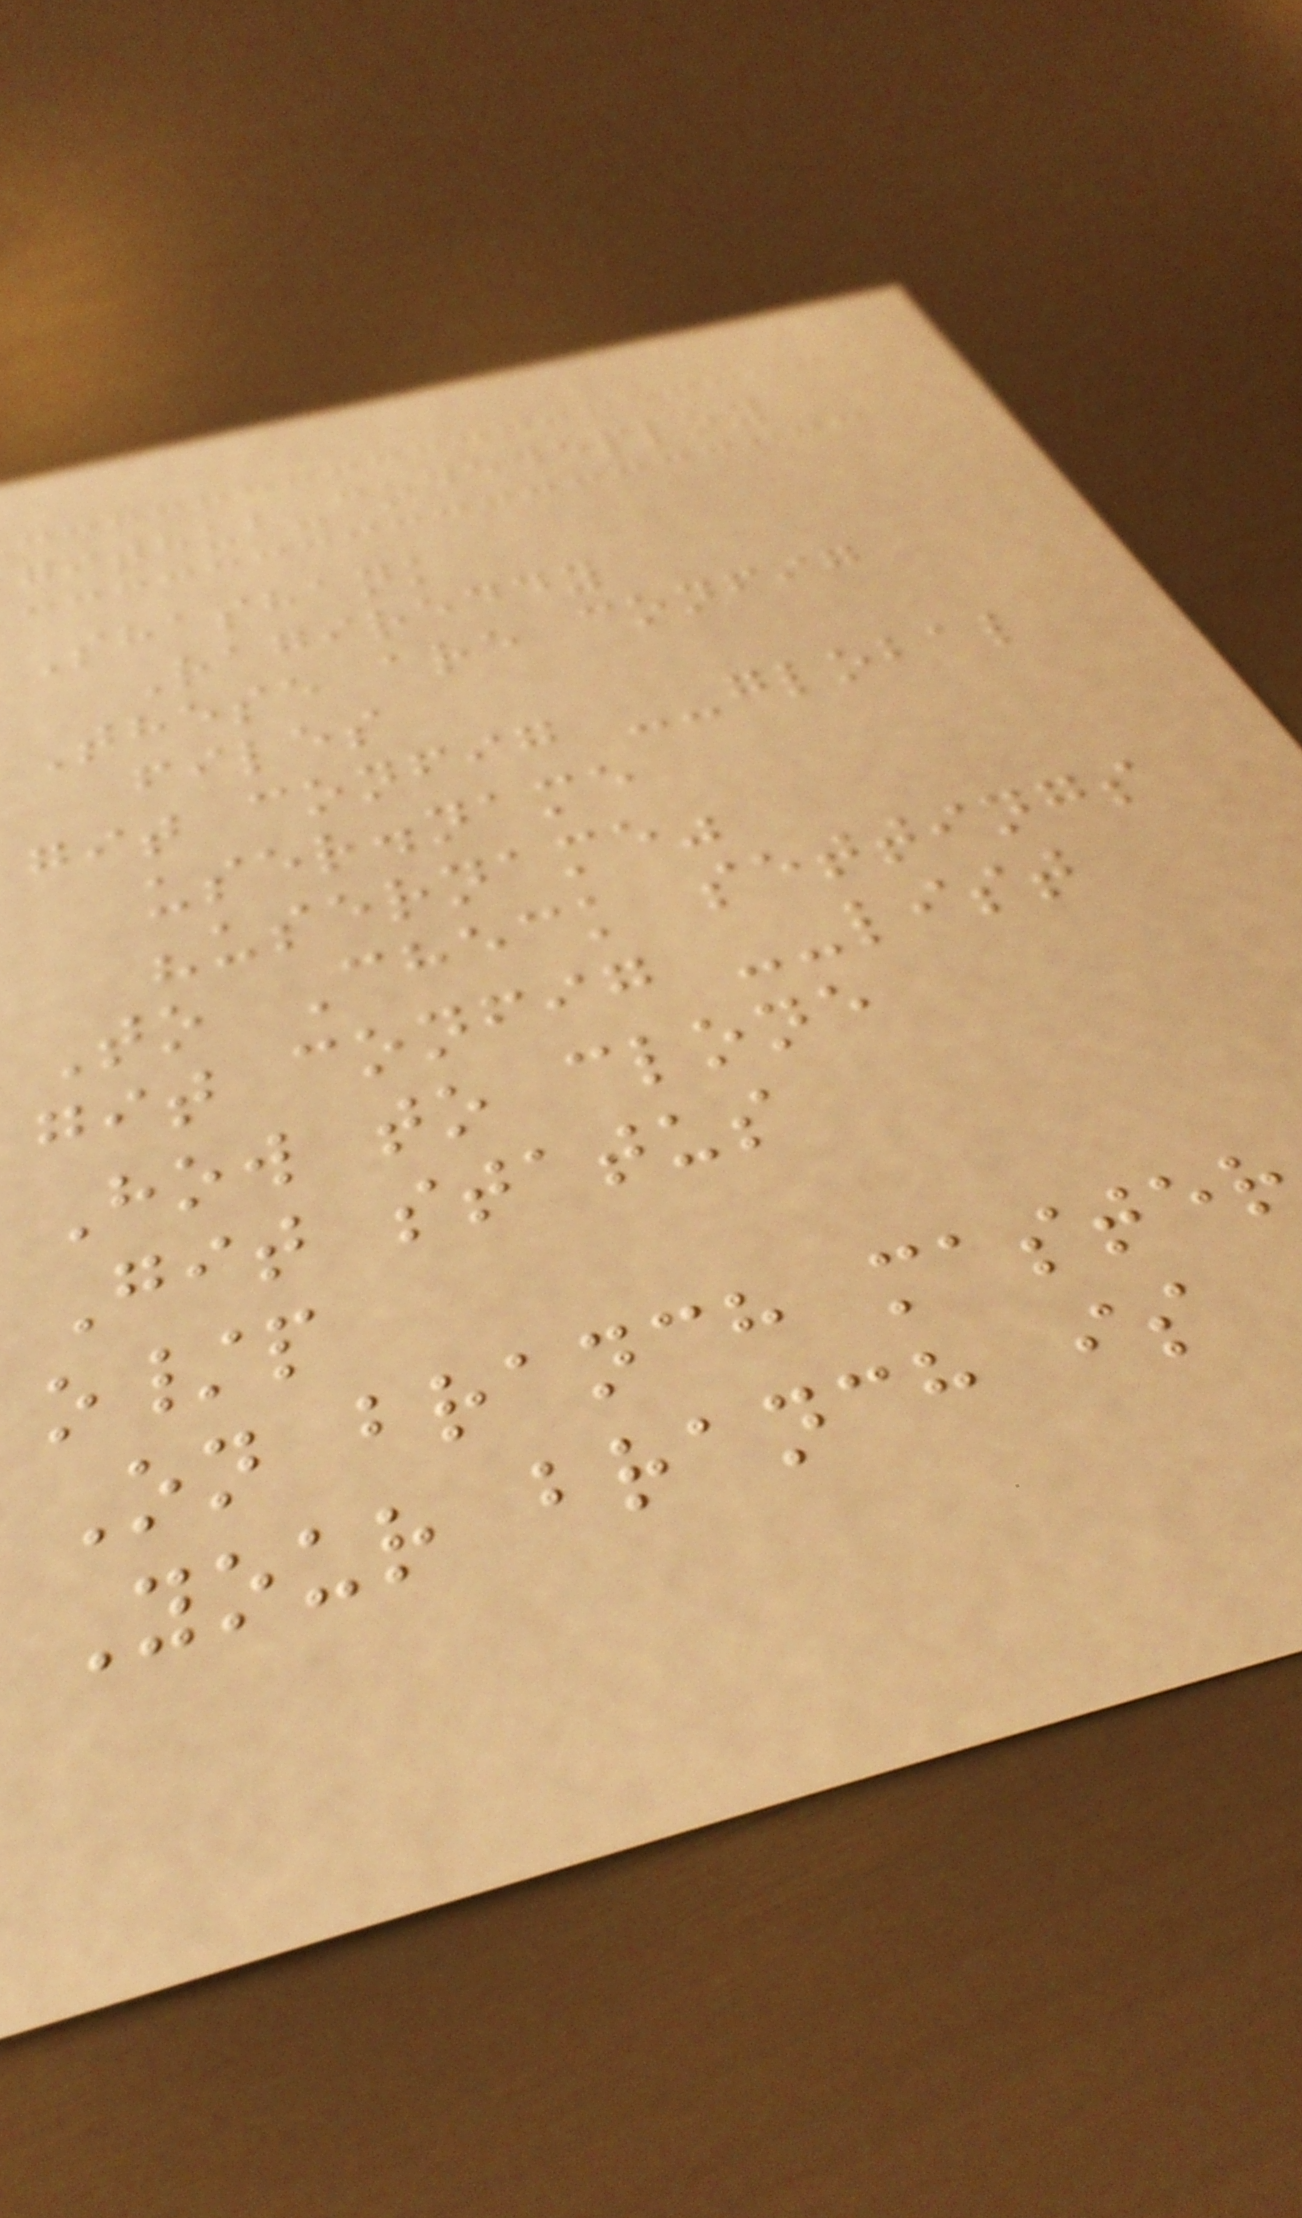github-codedeploy
Shashank
Ragireddy
These are config
files
git config --global
user.name
"username"
To Check settings
git config --list
How to clone
Git status
o/p
On branch master
Your branch is
